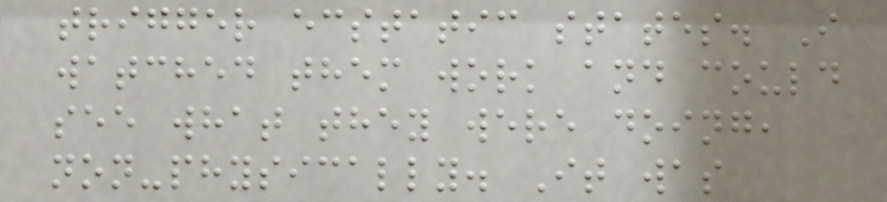trigger ecstatic states. I
watched them work and could
see what they were doing,
non-physically. It was
